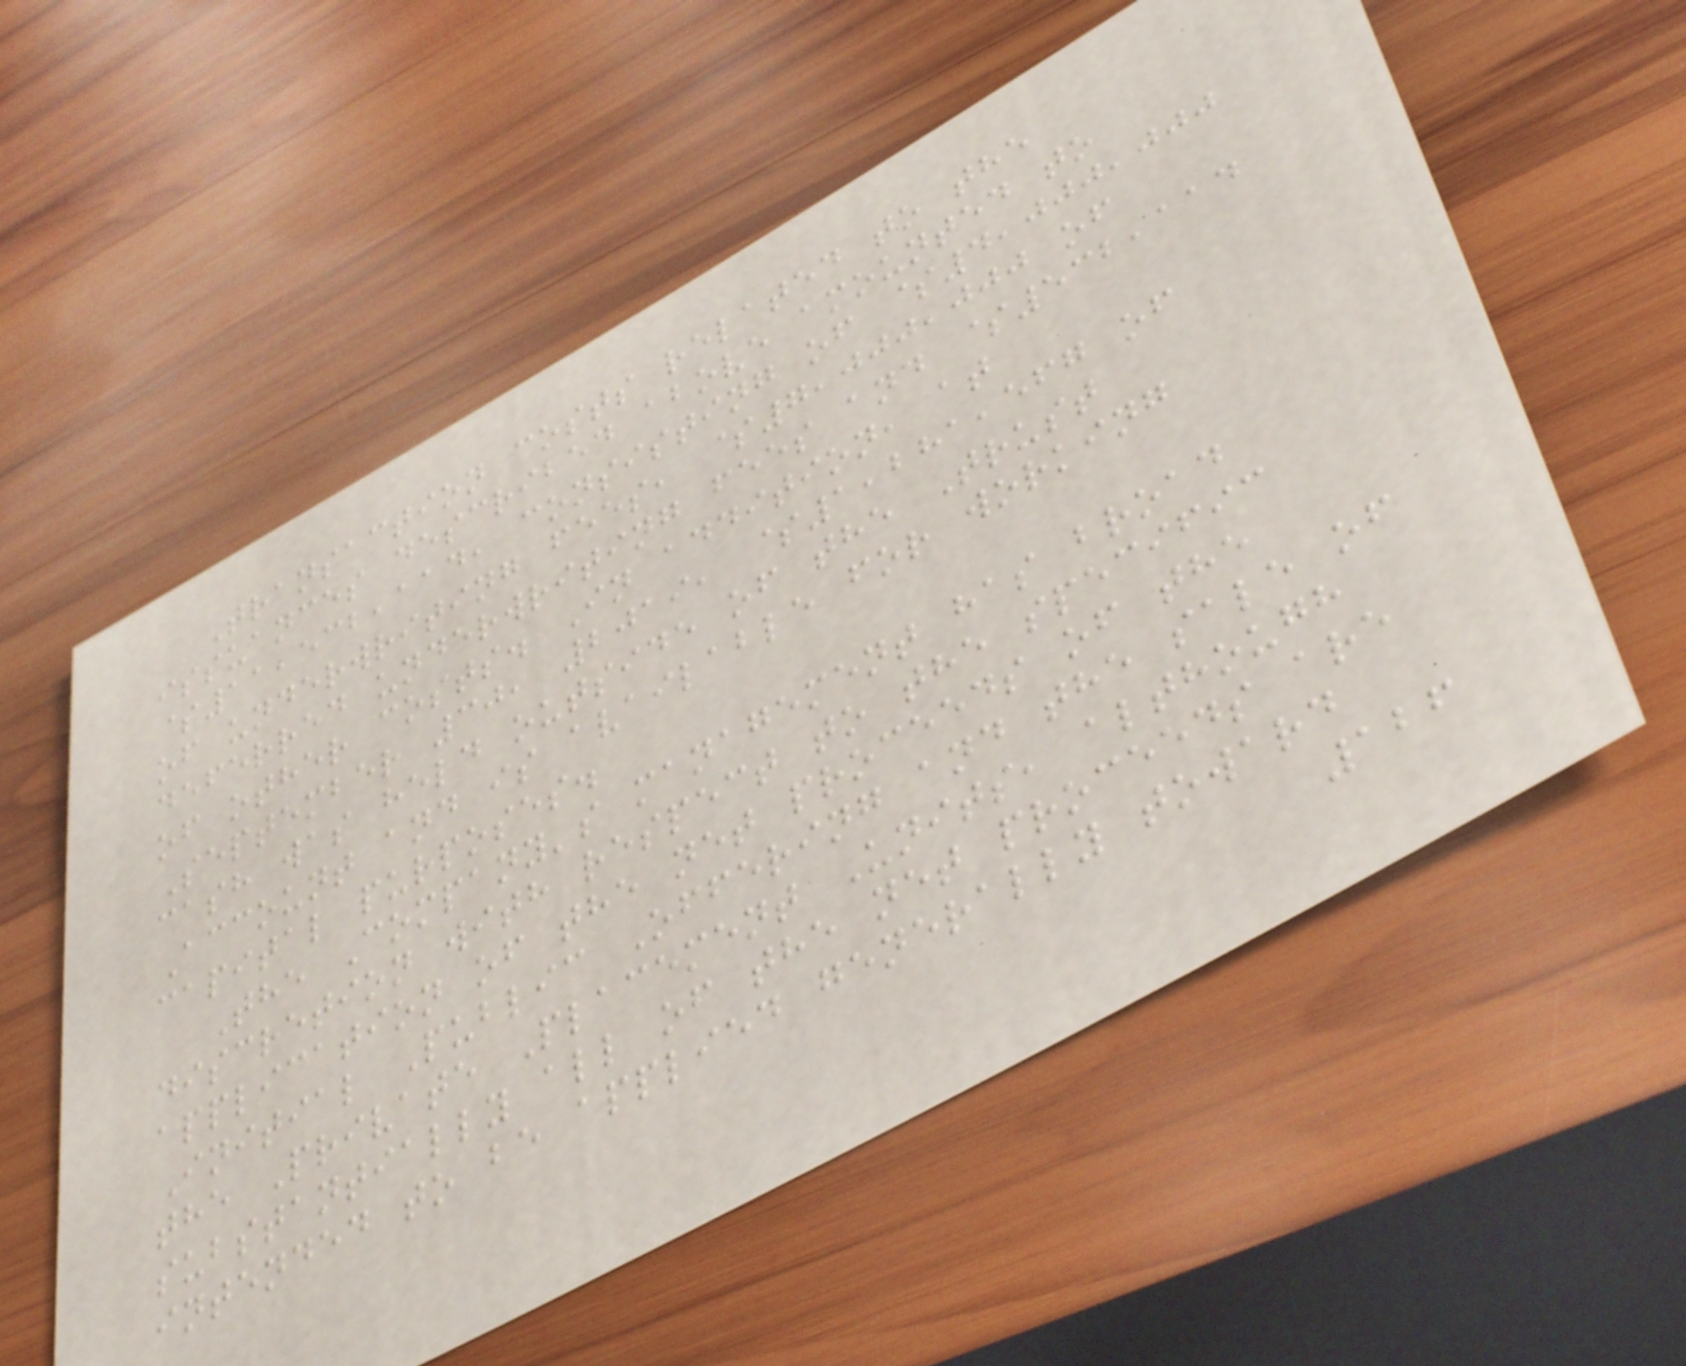Transaction costs related to the
issuances described above amounted to
$11,532,114, consisting of $4,000,000
of underwriting fees, $7,000,000 of
deferred underwriting fees and $532,114
of other costs. In addition, at
September 30, 2019, $1,281,567 of
cash was held outside of the Trust
Account and is available for working
capital purposes.
The Company's management has broad
discretion with respect to the specific
application of the net proceeds of the
Initial Public Offering and the sale of
the Private Placement Units, although
substantially all of the net proceeds are
intended to be applied generally toward
126
